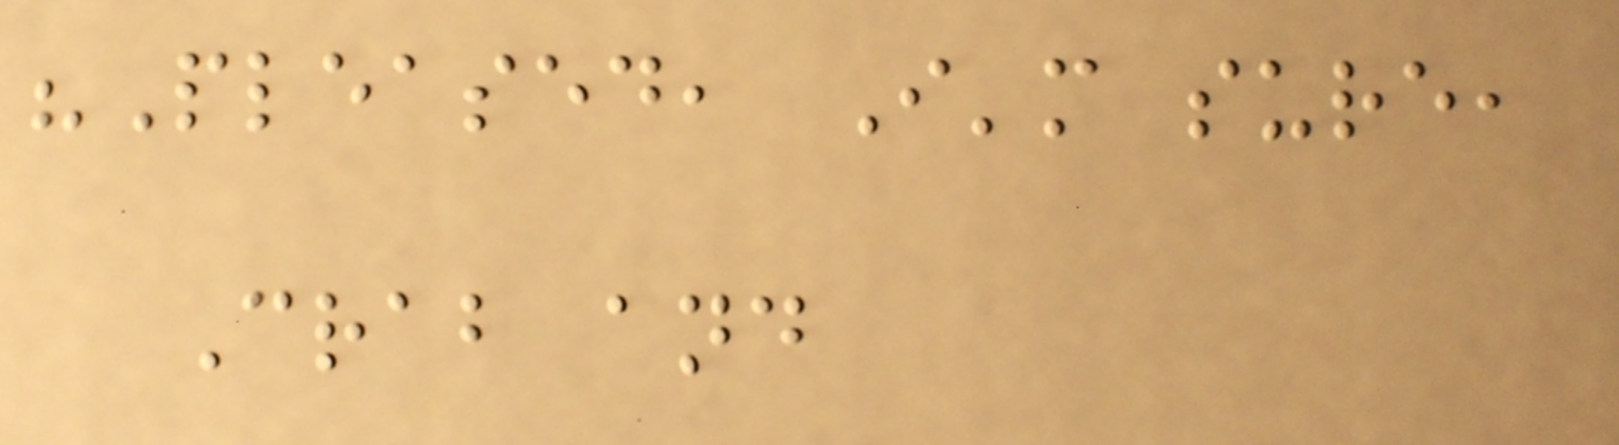"Pleased, I'm sure,
Crab and
